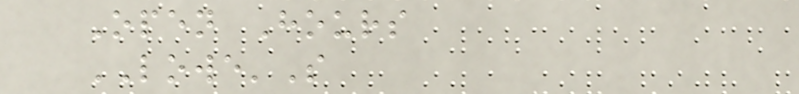Open Hours
LOWE'S
